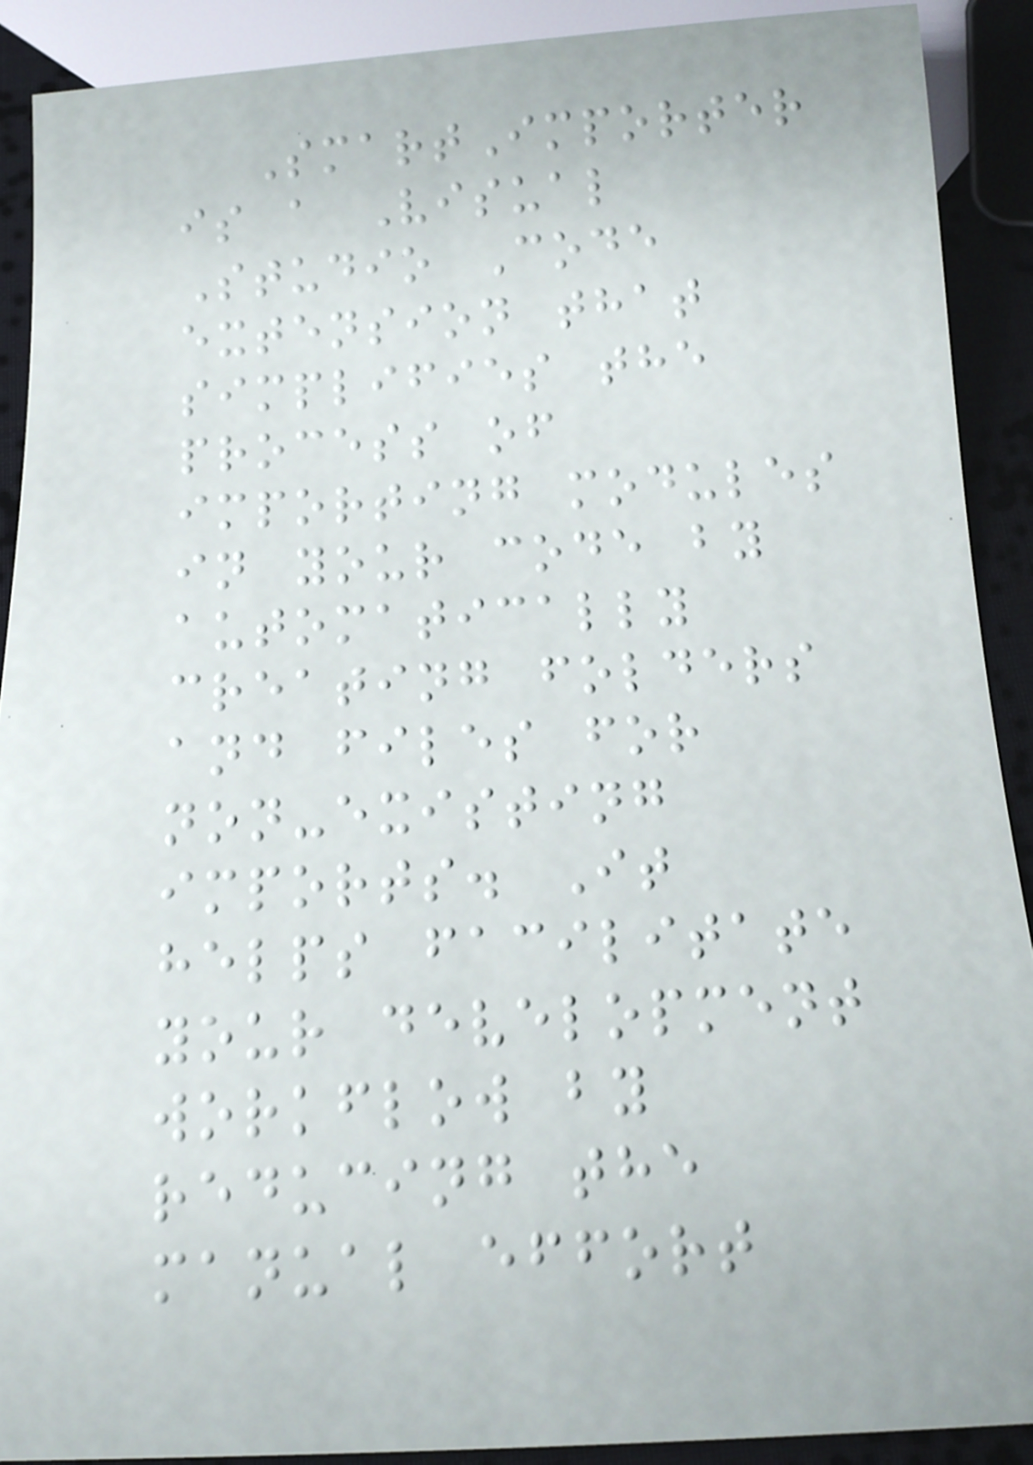SmartImporter
is a Visual
Studio Code
extension that
simplifies the
process of
importing modules
in your code by
automatically
creating folders
and files for
non-existing
imports. It
helps facilitate
your development
workflow by
reducing the
manual effort
